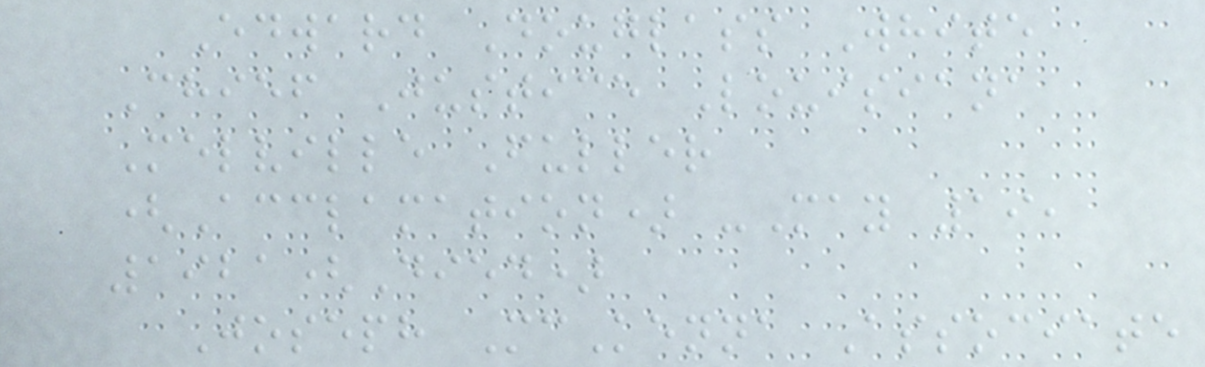Edward Douglass White
Chief Justice Louisiana
Melville Fuller
(Acclamation) -May 19,
1921(Died)
Joseph McKenna Associate
